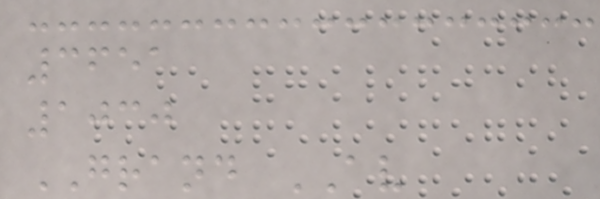3651
1030
GRAND AV
